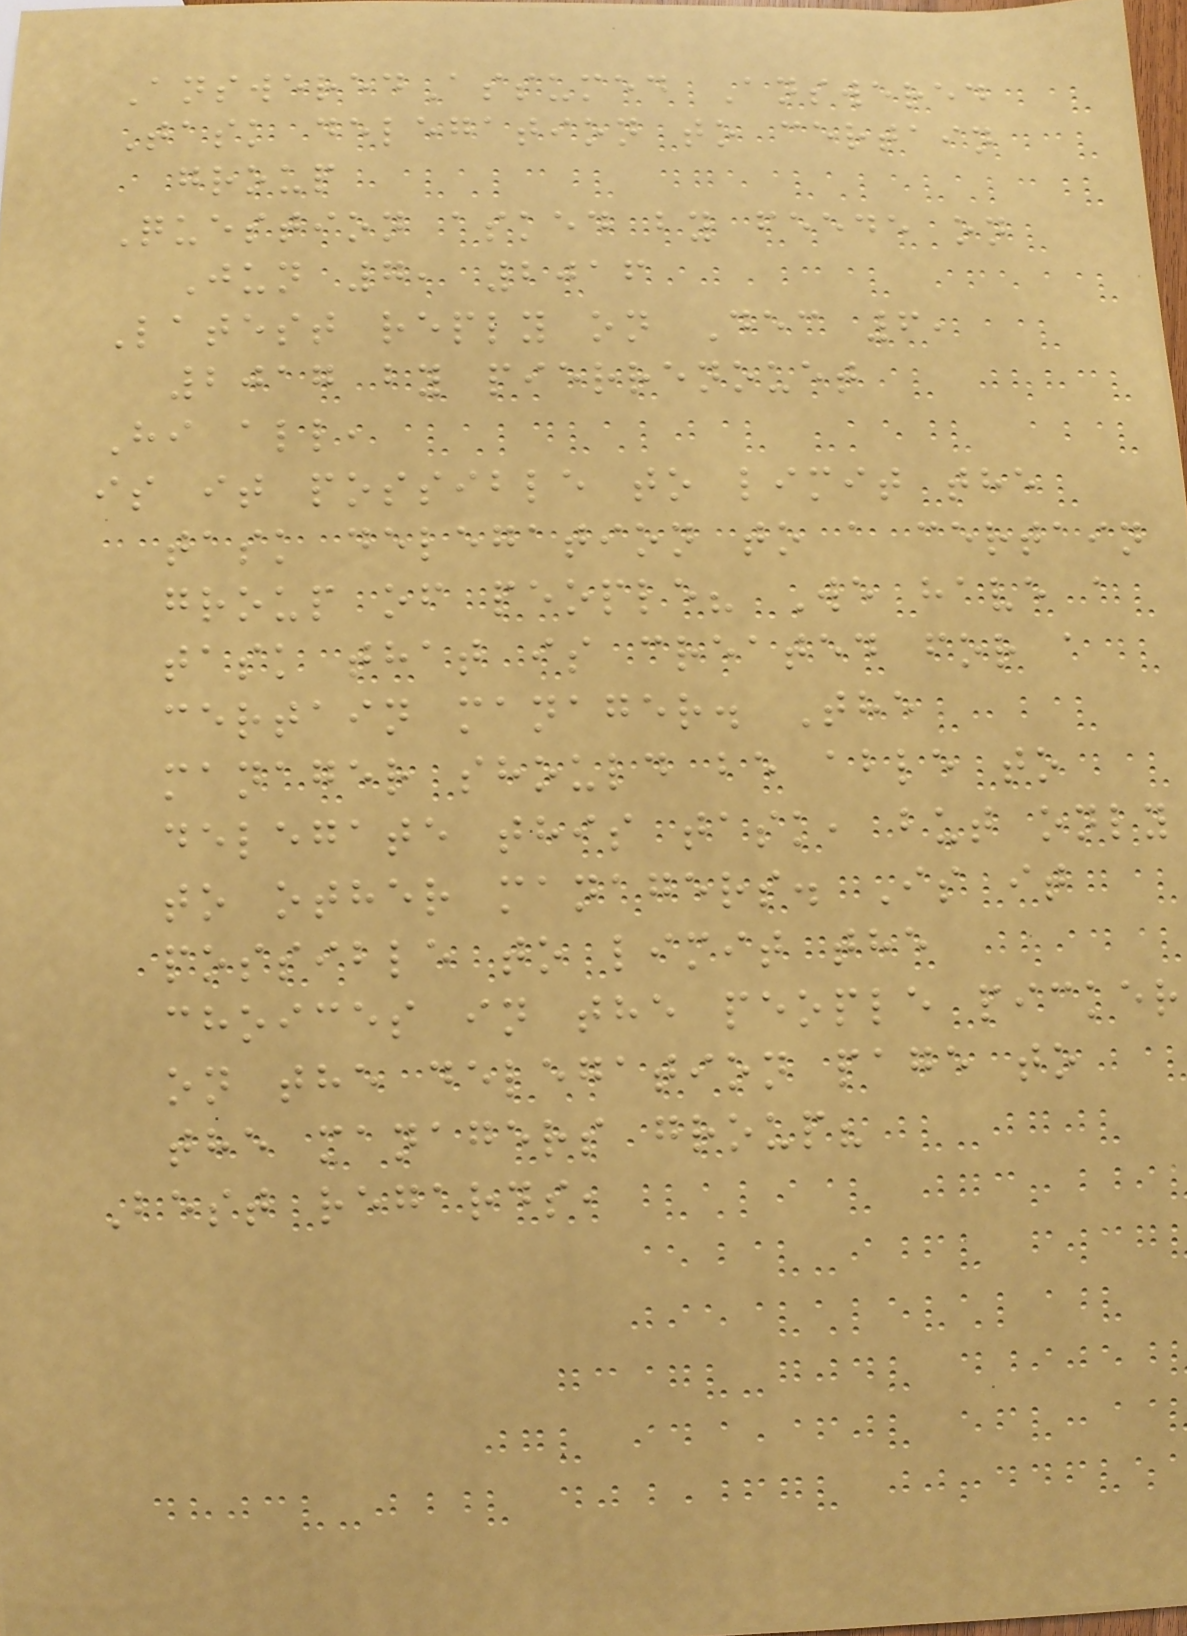AnsweredAssumed Answered
Task delegation to certain
group
Question asked by feede on
Jun 7, 2016
Latest reply on Dec 6,
2017 by pierrenouet
Hi all,
is it possible to limit the
task delegation to a certain
group of people? We have a
task that is created for a
certain manager. The
manager should be able to
delegate this task, but only
to other managers. Is it
possible to limit the
choices in the people picker
on the delegation page to
the managers group?
Best regards,
